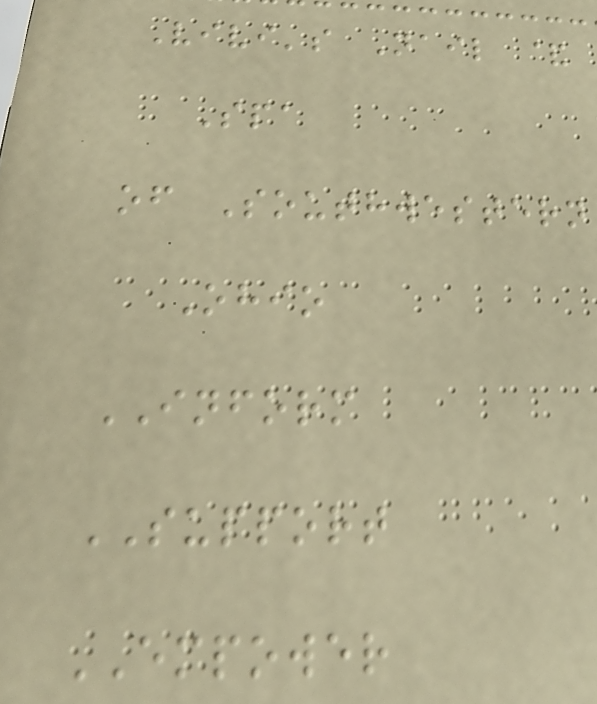Vivi's Nail &
Spa
of Southwestern
Ohio
INFORM
SUPPORT
EMPOWER
